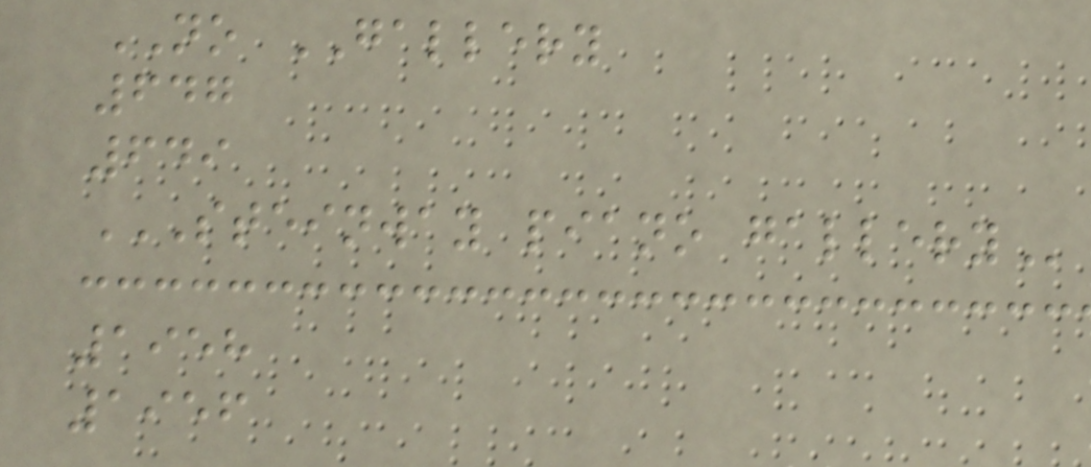NO GALLERY
647
649
STEINWAY PIANO GALLERY
1958
1956
